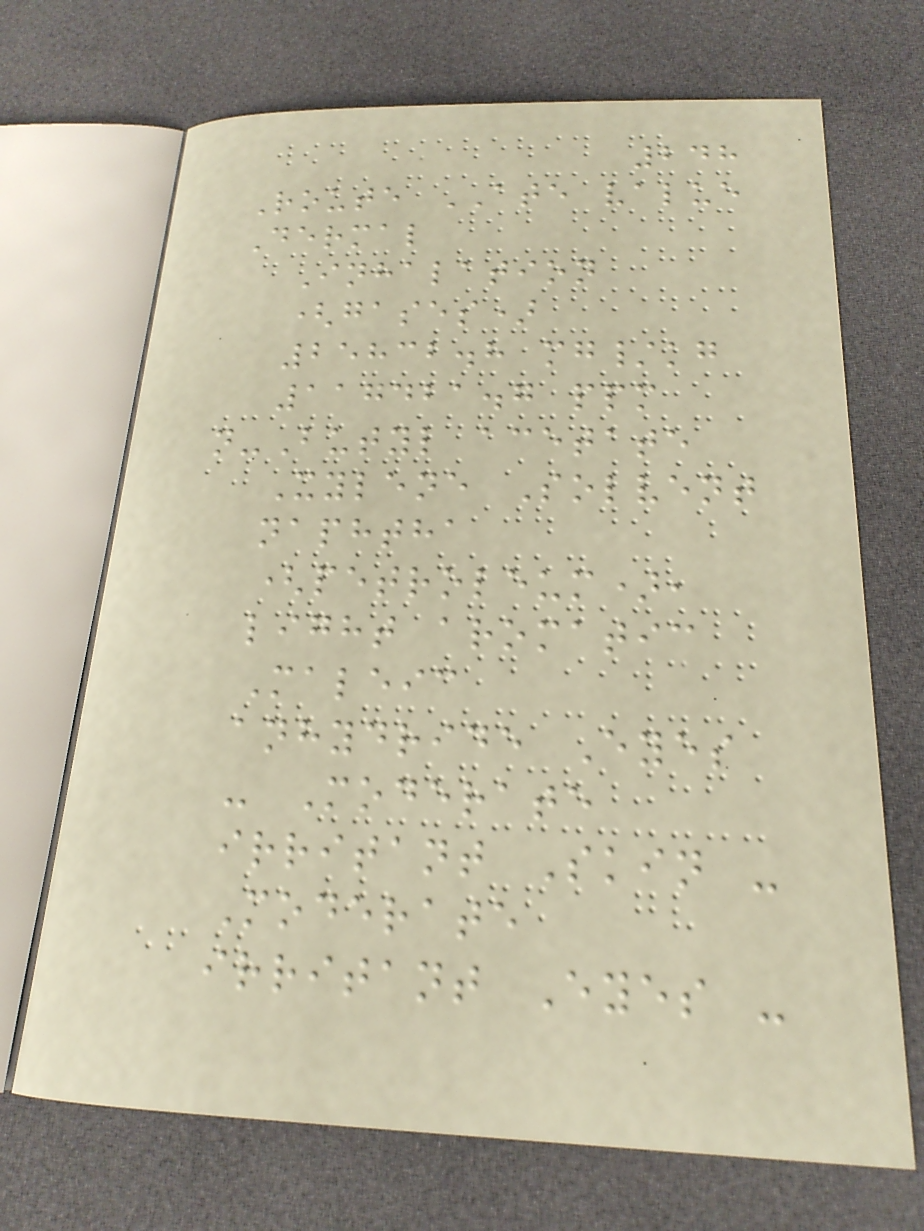248
Route ATE value
Dermal
Inhalation
(gases)
25832.8 mg/kg
117421.7 ppm
n-Butyl acetate
Xylene Solvent
naphtha
(petroleum),
light aromatic
Maleic
anhydride Eyes
- Moderate
irritant Skin -
Moderate
irritant Eyes -
